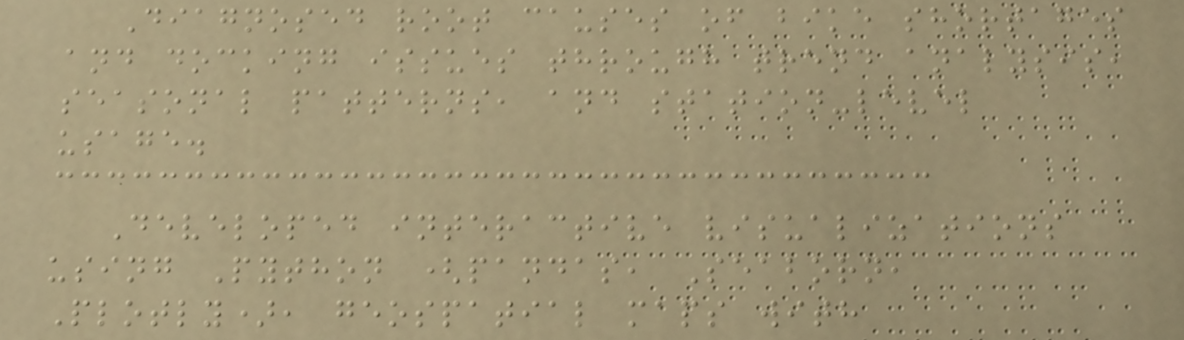Diagnosed root causes of bike shortages
and docking issues through trend analysis,
seasonal patterns, and station-level
usage.
Developed interactive visualizations
using Python (pandas, Seaborn,
Plotly), geospatial maps with
